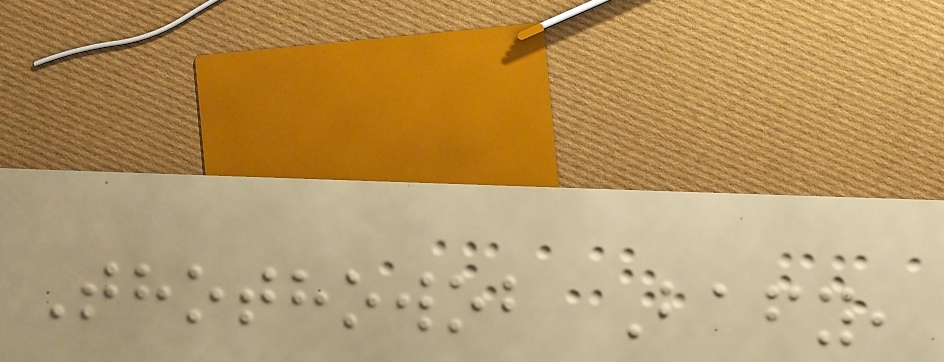Thothowob Bafy,
